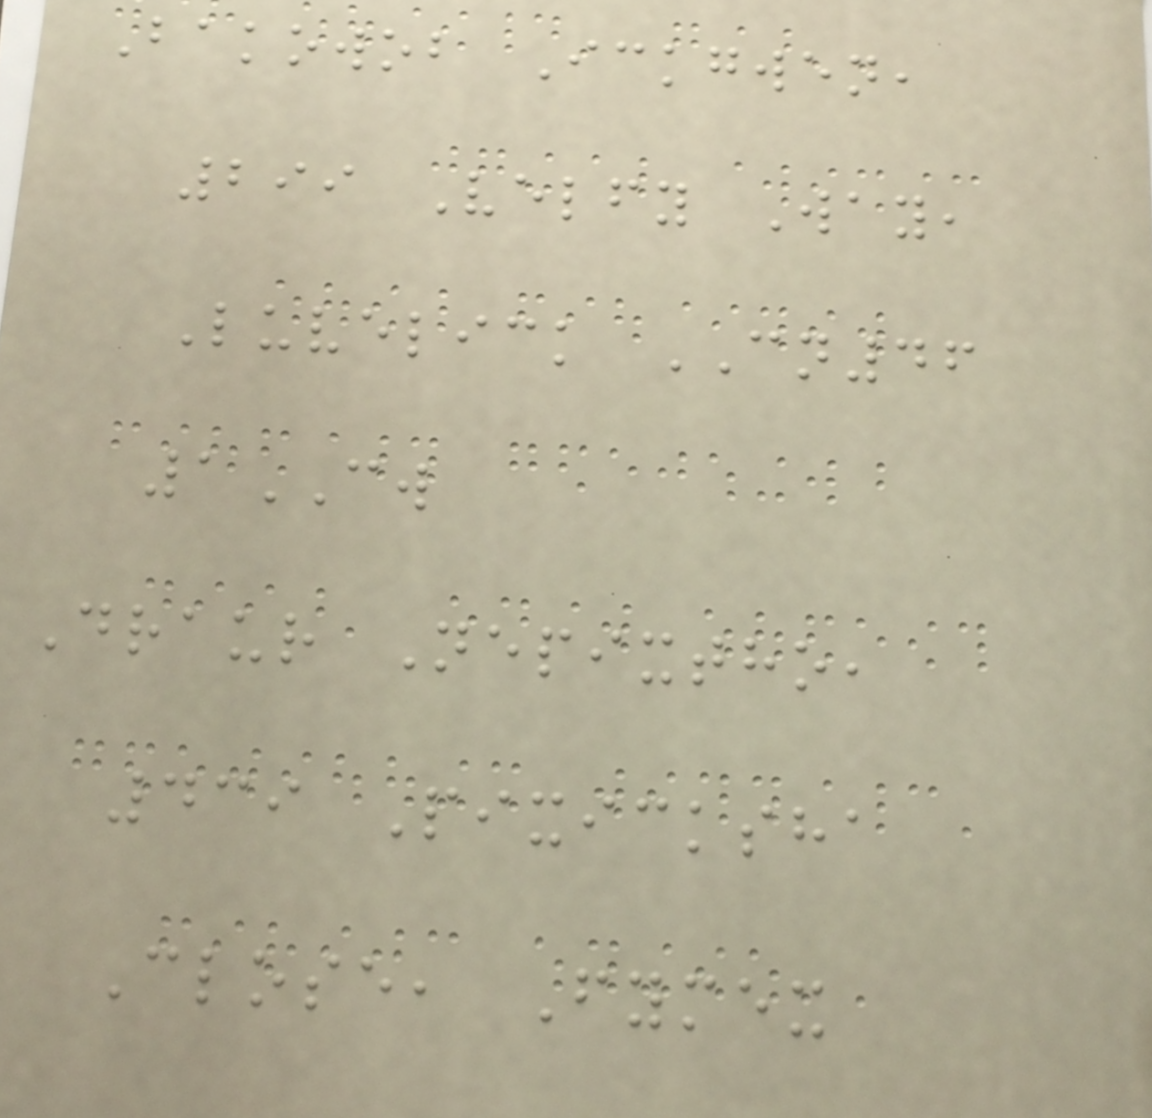Bakowob Ickgwen,
299 Velfy Way,
Luvelick CN46
1CW
Draur Nepixtho,
439 Pixicksha
Close, Fymex
